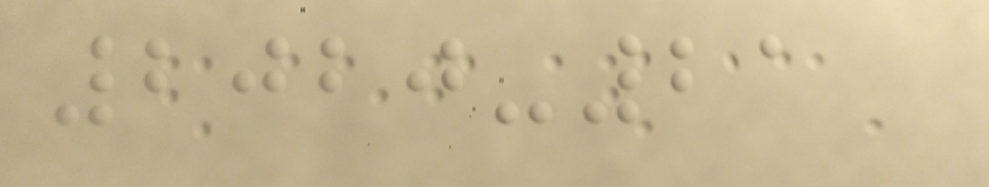2020-21
